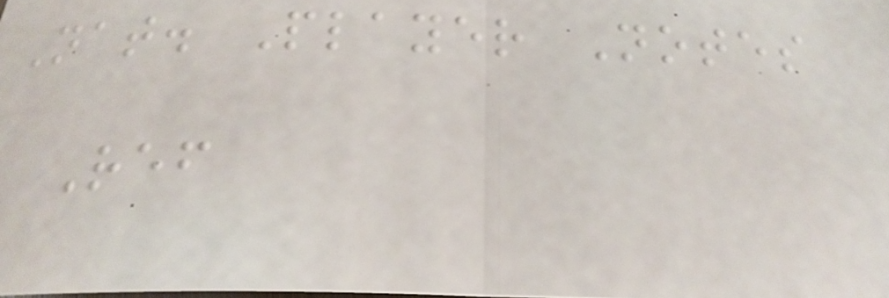Nat. Player Notes
Ref
